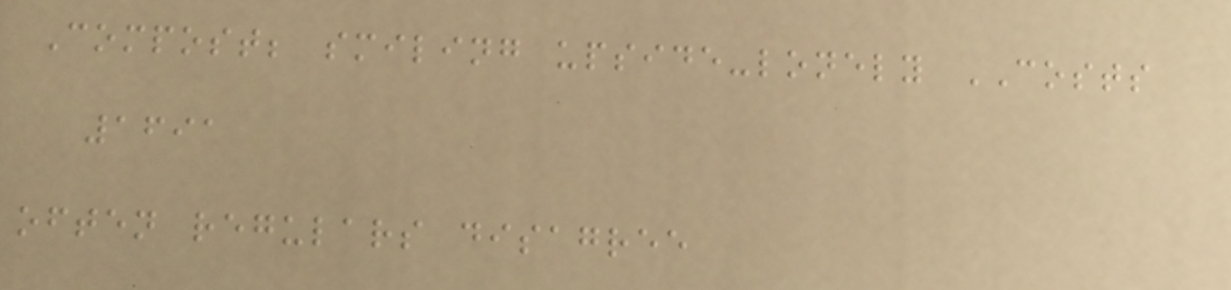Compost; smiling upside-lonely COSTS
1691
often regulars disagree
